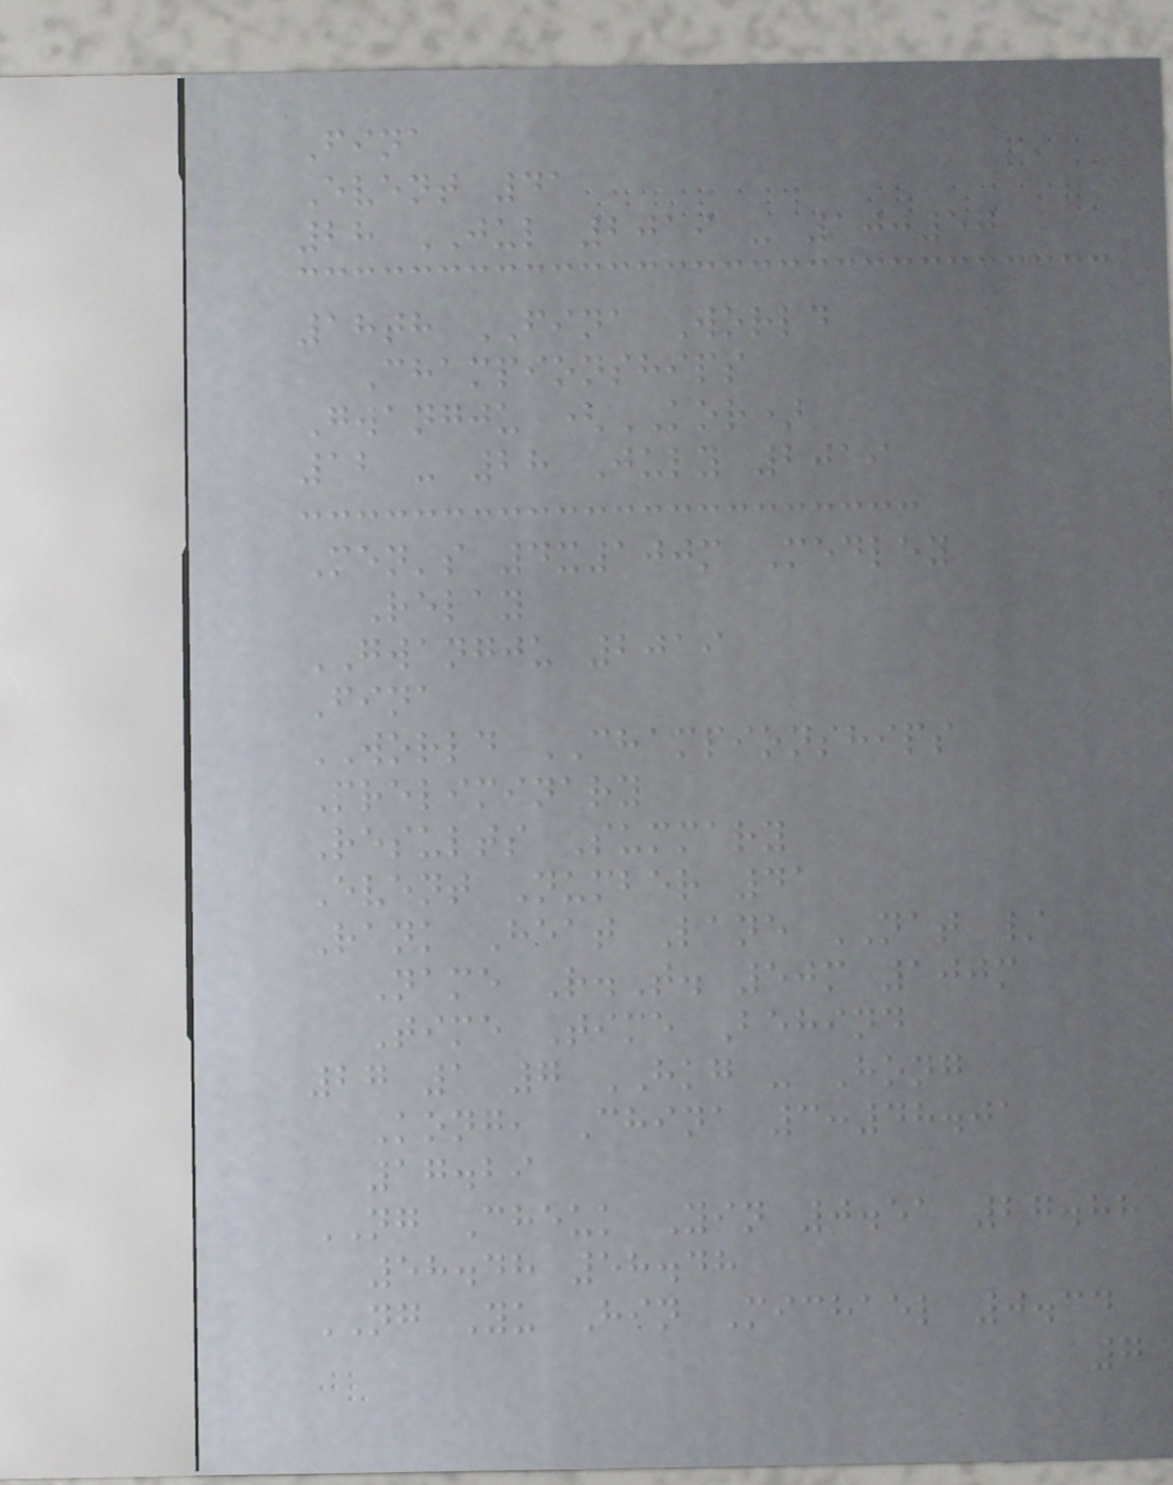Fina
Event 41
28 JUL 2019 - 10:50
18th FINA World
Championships
Gwangju (KOR)
12 - 28 July 2019
Men's 4x100m Medley
Relay
GWANGJU 2019
Fina
WORLD CHAMPIONSHIPS
Preliminary
Results Summary
Event Number 41
Rank Heat Lane NAT /
Name R.T. 50m 100m
Time Time Behind
27 1 7 HKG - Hong
Kong, China 3:48.01
17.29
NG Cheuk Yin 0.51 27.88
58.48 58.48
NG Yu Hin Michael 0.34
7
